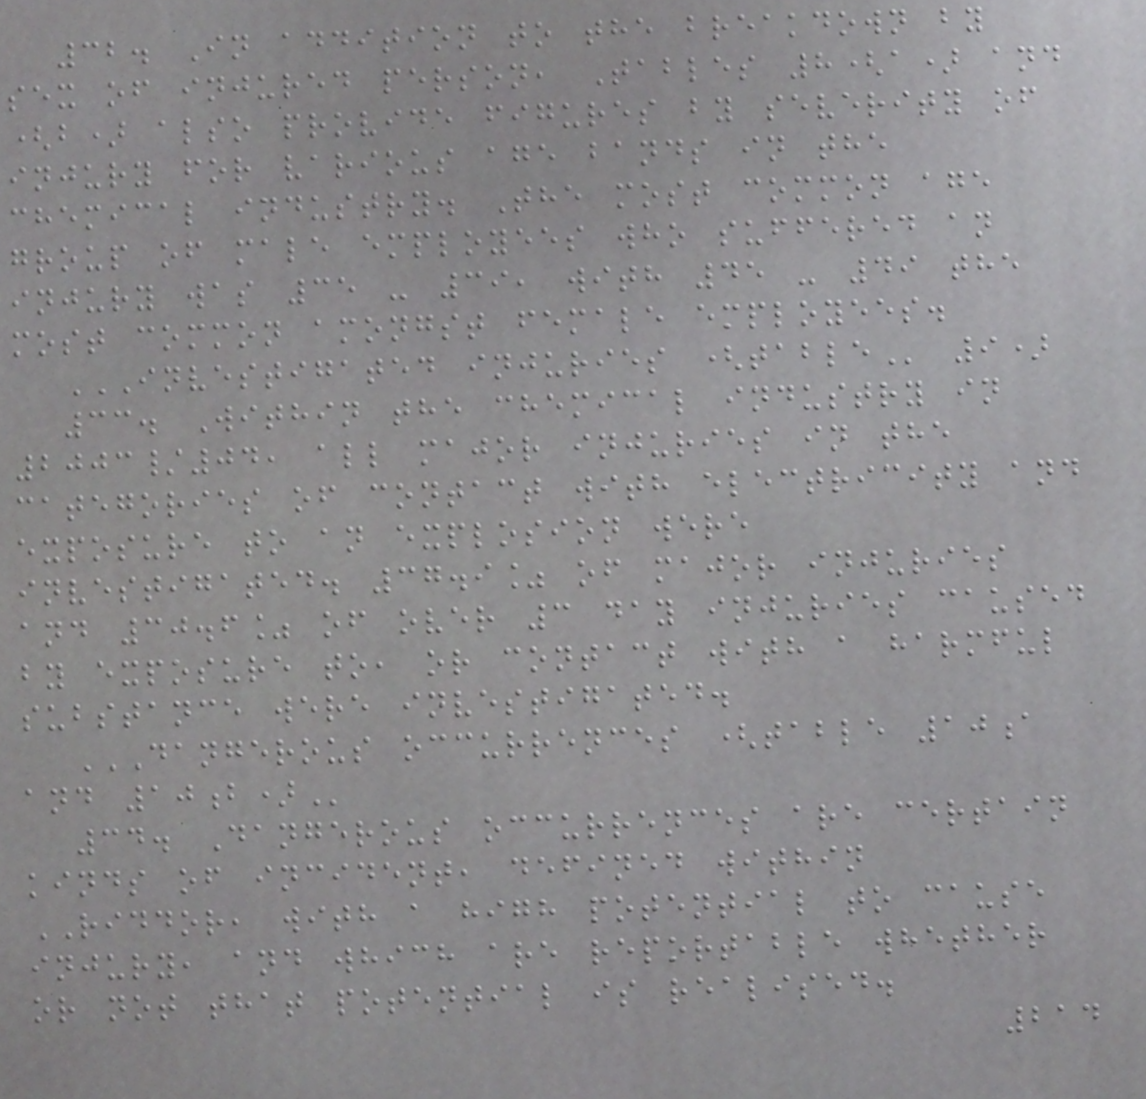32. In addition to the breakdown by
sex of injured person, Tables 8(a) and
(b) also provide figures by severity of
injury for various age bands in the
chemical industry. The most common age
group of male employees who suffered an
injury was 35 - 39, with 45 - 49 the
most common amongst female employees.
INVESTIGATED INJURIES (TABLE 9)
33. Within the chemical industry in
2003/04, all major injuries in the
categories of contact with electricity and
exposure to an explosion were
investigated. 37.9% of major injuries
and 30.6% of over 3 day injuries caused
by exposure to, or contact with a harmful
substance were investigated.
DANGEROUS OCCURRENCES (TABLE 10A
AND 10B)
34. Dangerous occurrences are certain
kinds of incident, defined within
RIDDOR, with a high potential to cause
injury, and which are reportable whether
or not that potential is realised.
214
